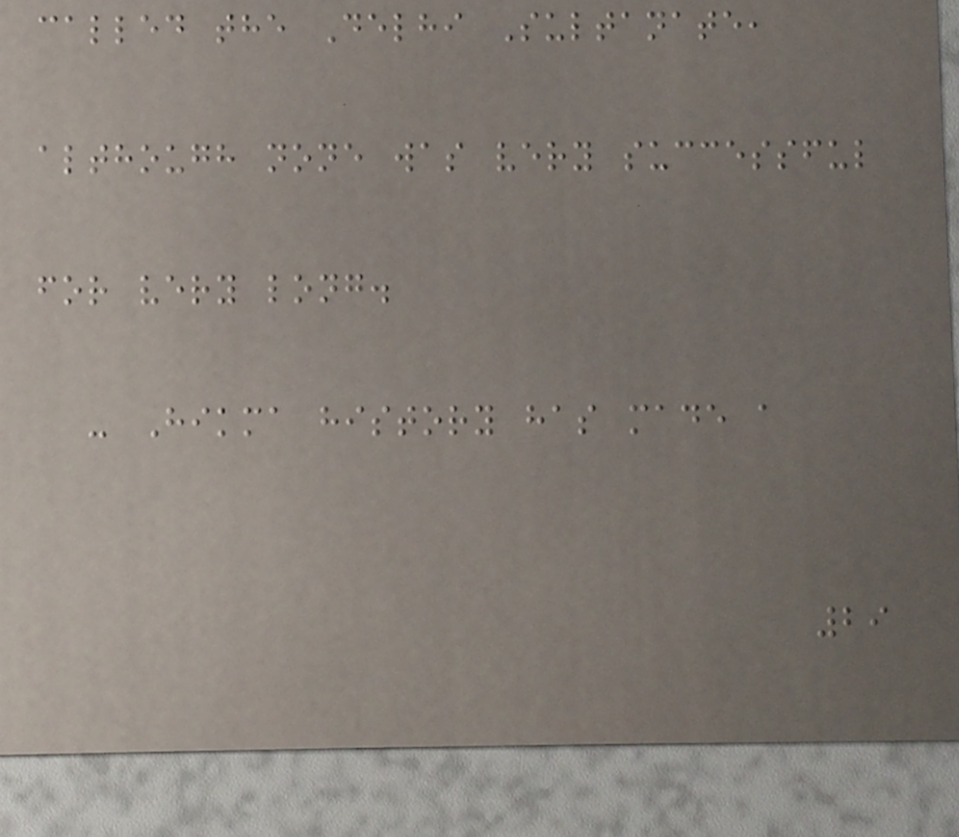called the Delhi Sultanate,
although none was very successful
for very long.
- Hikma history has made a
29
